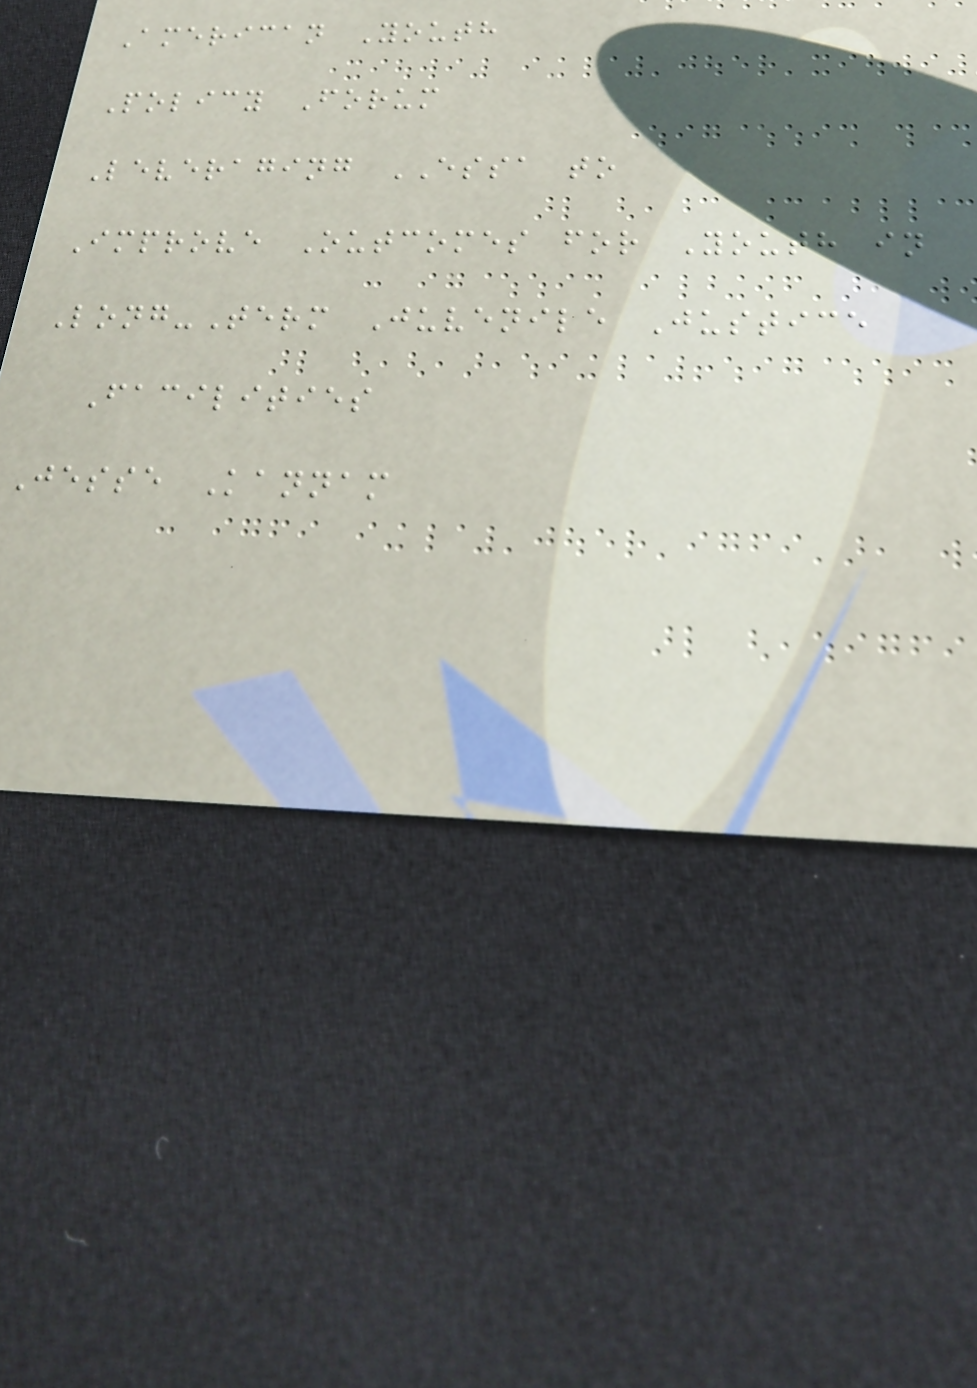American Youth
Policy Forum
Leveraging ESSA to
Improve Outcomes for Youth in
Long-Term Juvenile Justice
Facilities
Jesse Kannam
